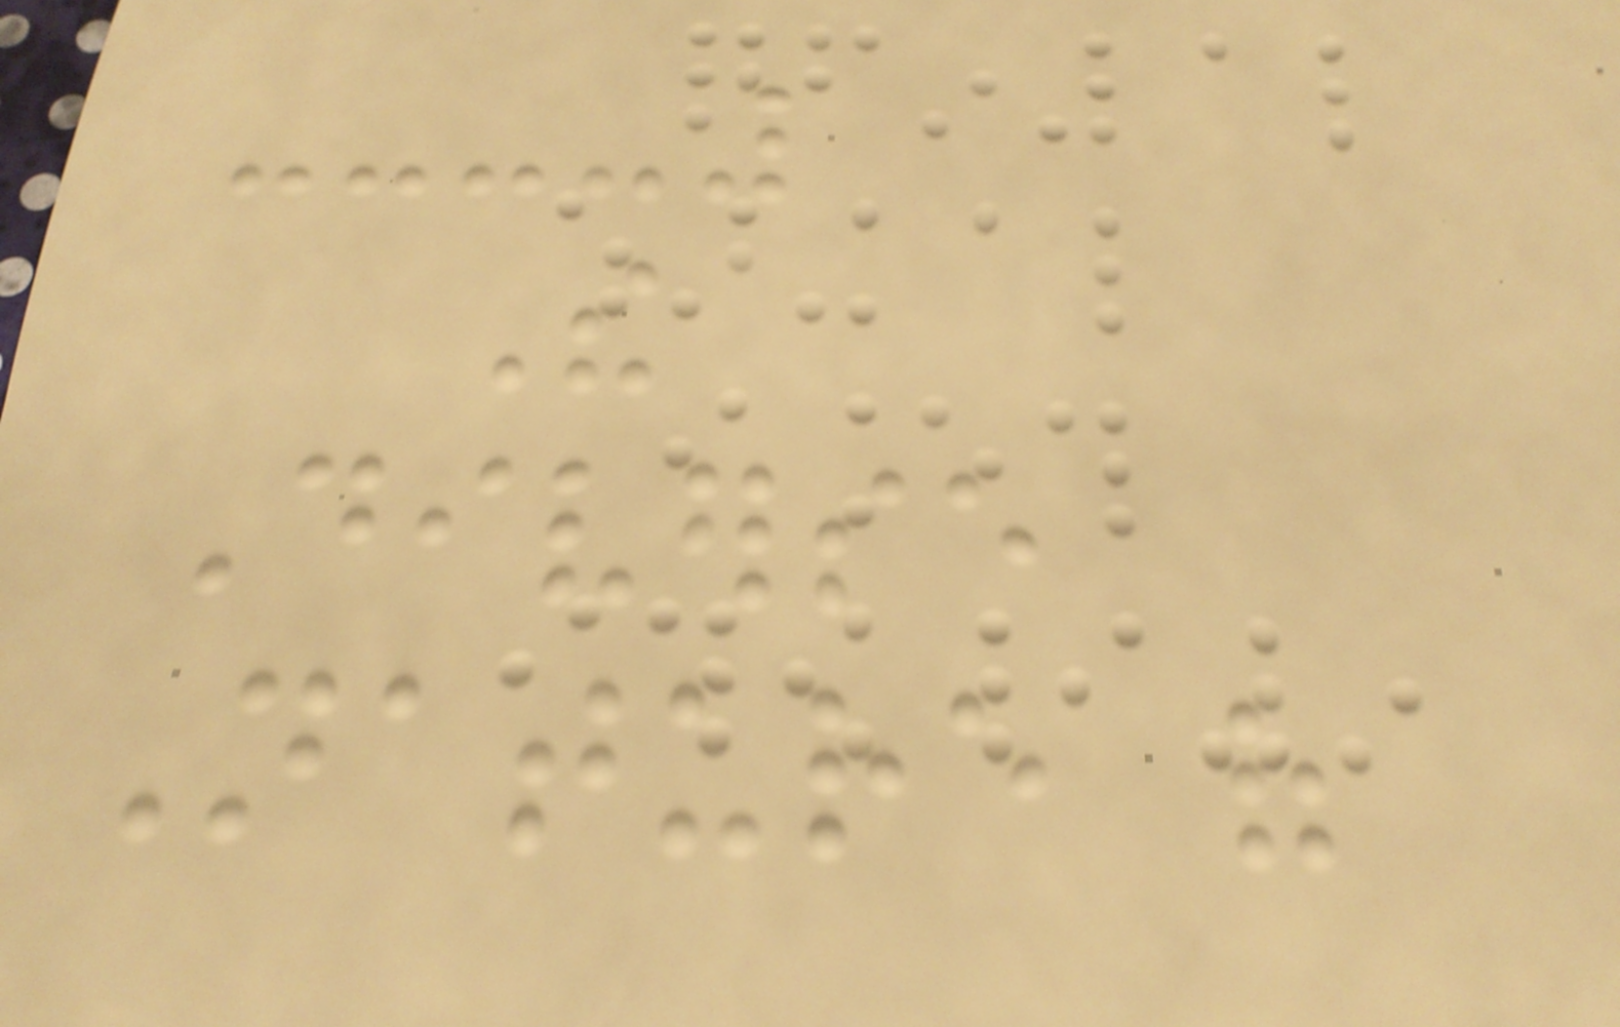The
Diverse
Nature of
